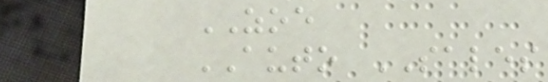ZOE
AUTO SALES
